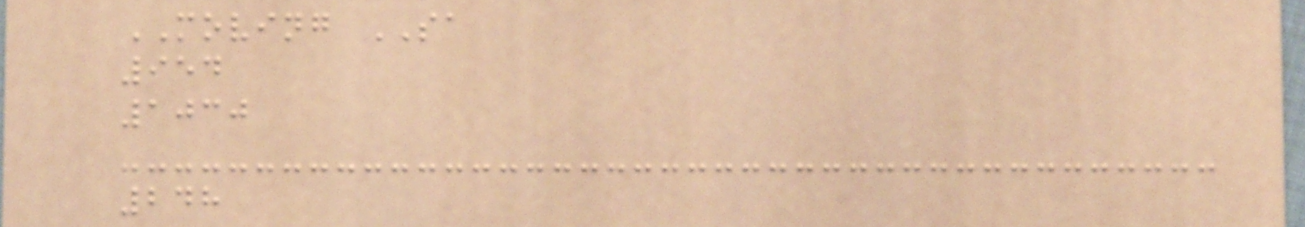MOVING SA
954
1030
248
